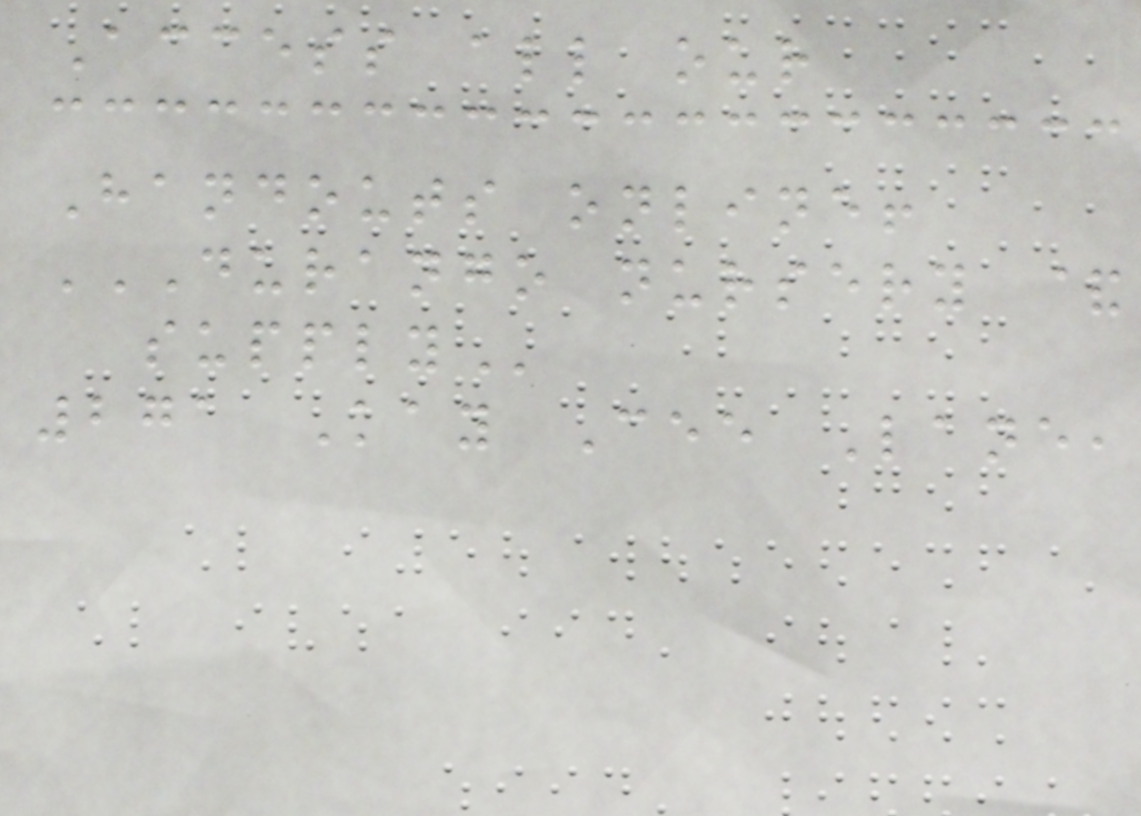Access all our
Handouts online!
DURANGO NURSERY &
SUPPLY
271 Kay Cee Lane,
